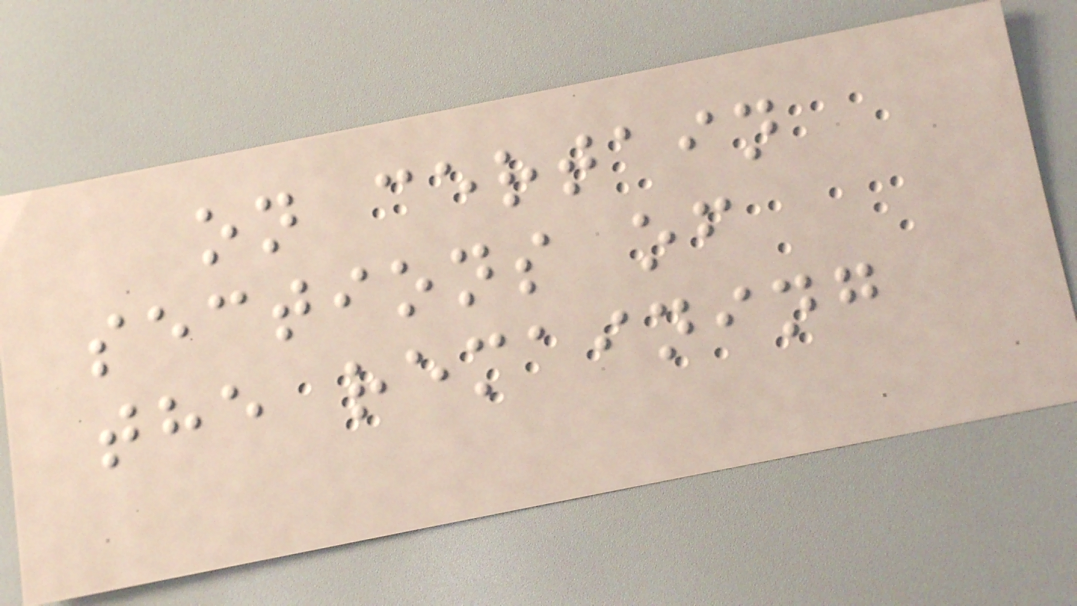on certain
sections of
the remaining
